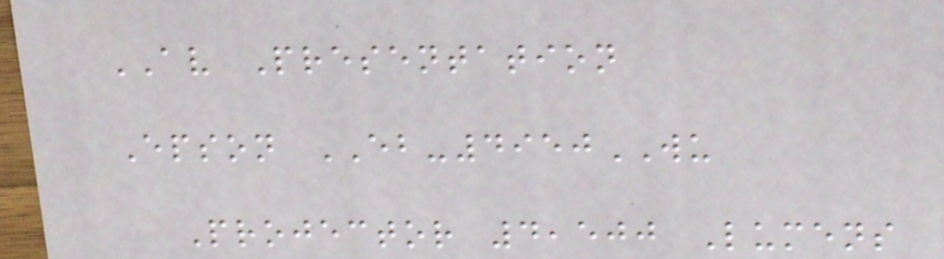AV Presentation
Epson EB-4950WU
Projector 4,500 Lumens
